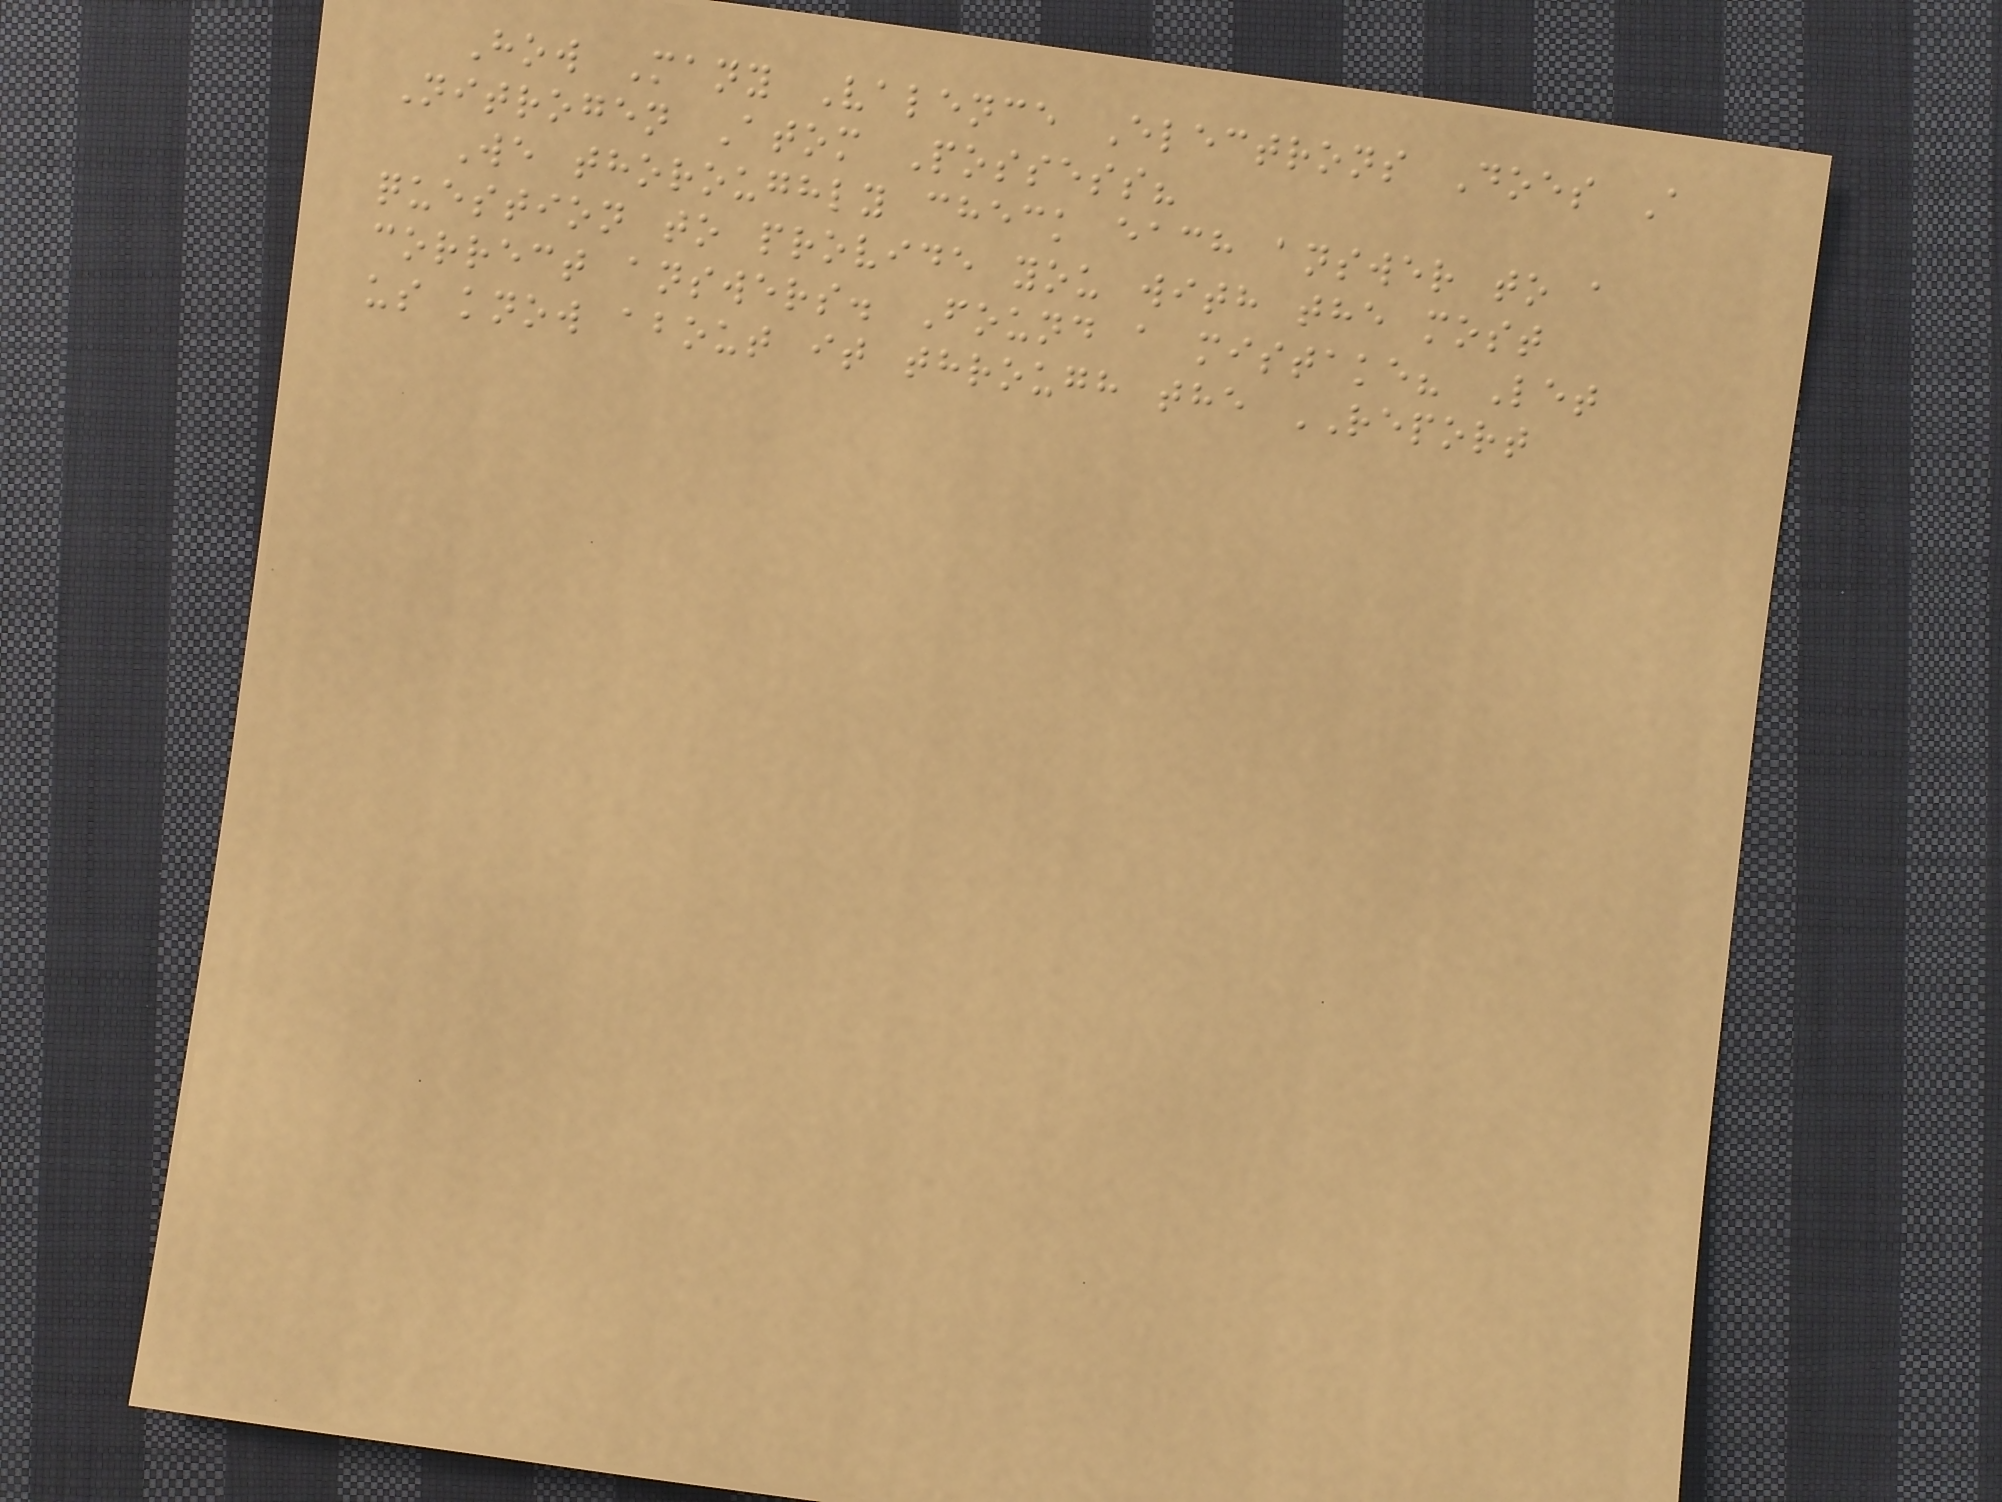How Many Valence Electrons Does A
Nitrogen Atom Possess?
We thoroughly check each answer to a
question to provide you with the most
correct answers. Found a mistake? Let
us know about it through the REPORT
